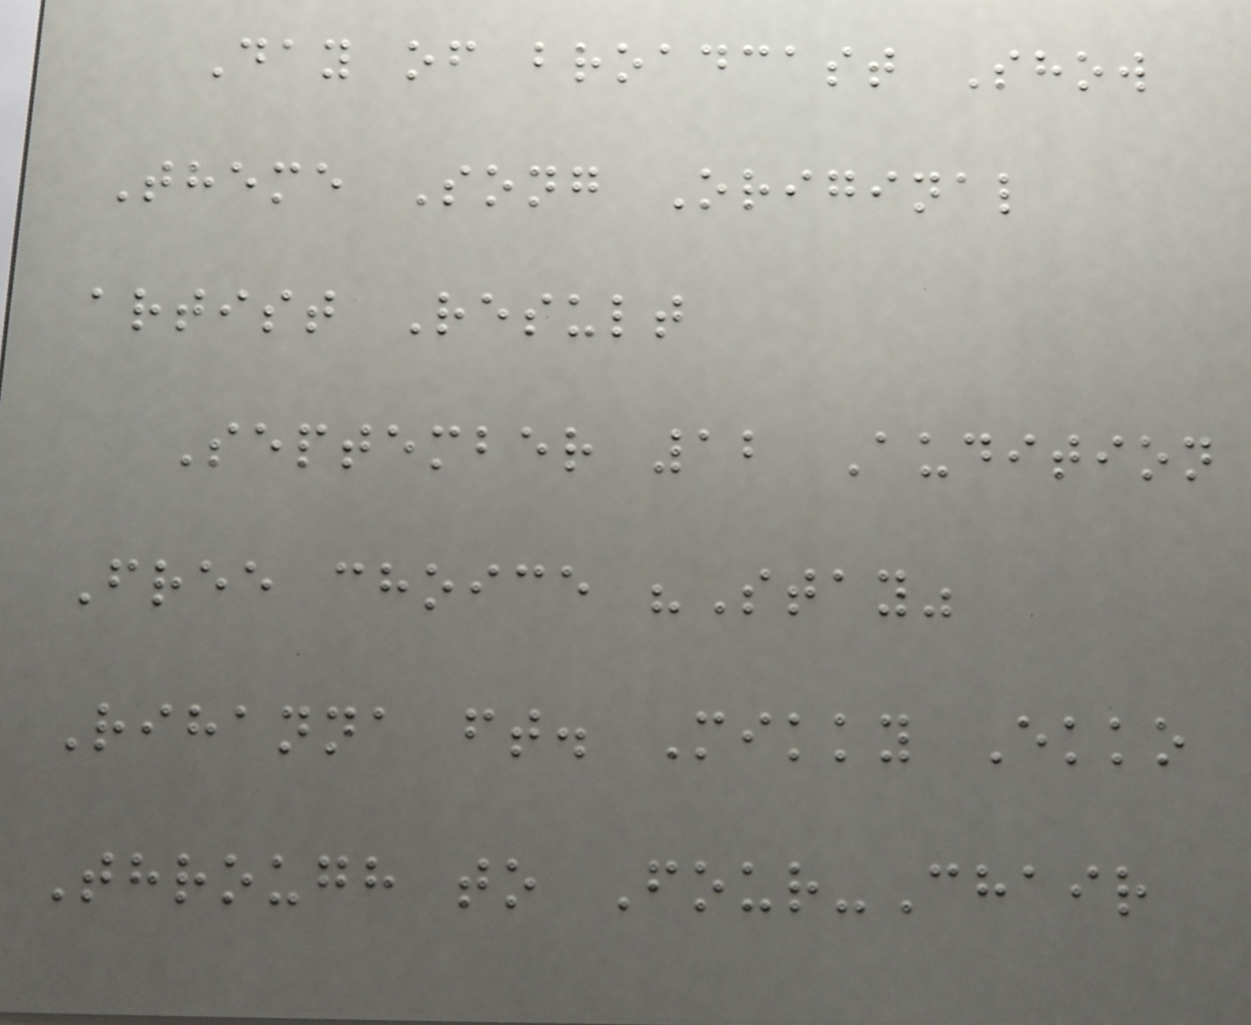Day of broadcast Show
Theme Song Original
artist Result
September 12 Audition
Free choice "Stay"
Rihanna ft. Mikky Ekko
Through to Four-Chair
